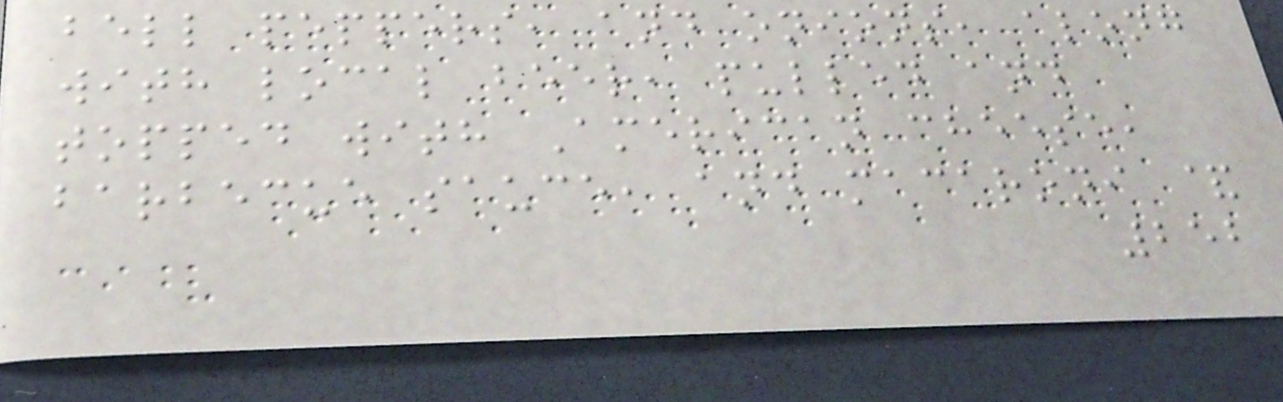bell peppers, and onions, along
with local beer, pulled and
topped with American cheese,
barbecue sauce, and macaroni &
252
